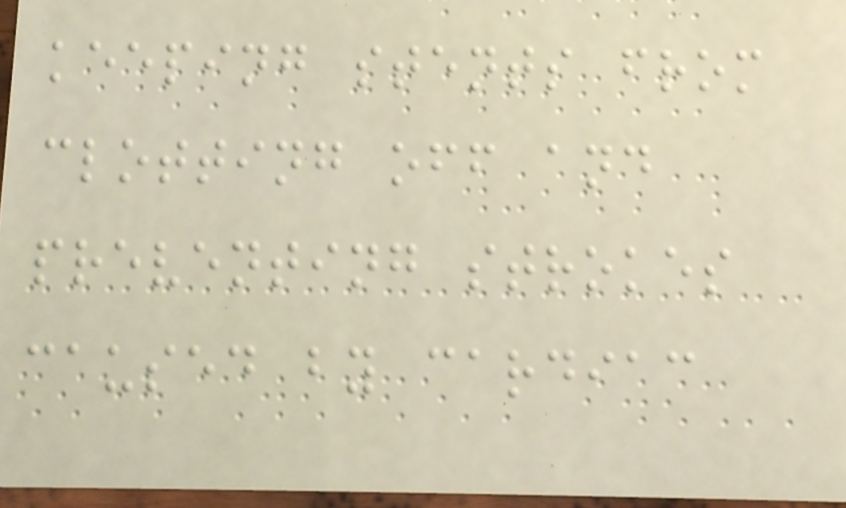keeping stents from
clotting off and
preventing strokes
caused by cardiac
